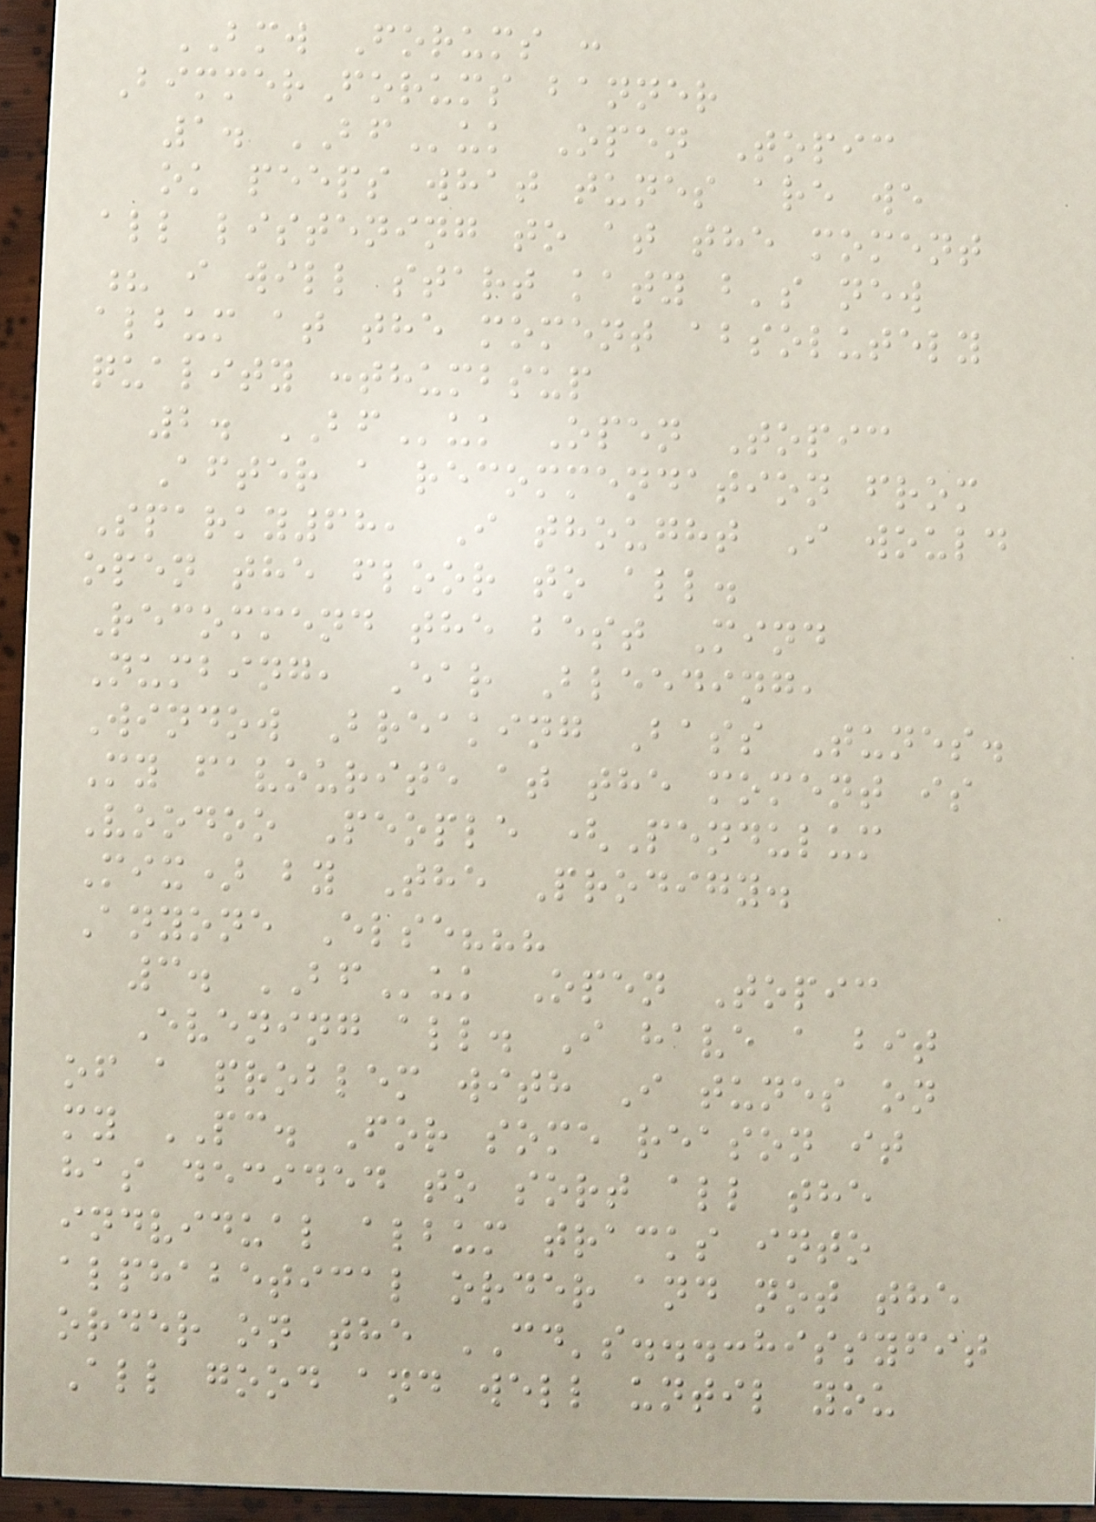BMW Forums :
BimmerForums banner
1. BFuk Open Topic
ok peeps what tunes are we
all listening to at the moment
? i will start katy b's new
album at the moment absolutely
quality :thumbsup
2. BFuk Open Topic
After a recommendation from
Sparky68, I thought I would
open the floor to all.
Recommend the best Mind
Numbing, Ear Bleeding,
Window Breaking Bass Tunes.
My favourite at the moment is
Voodoo People (Pendulum
Mix) by The Prodigy.
Anyone Else???
3. BFuk Open Topic
Evening all. I have a bit
of a problem with I tunes on
my PC. For some reason it
has decided to sort all the
indvidual album tracks into
alphabetical order and not the
order on the CD's...:hissyfit
All good and well until you
